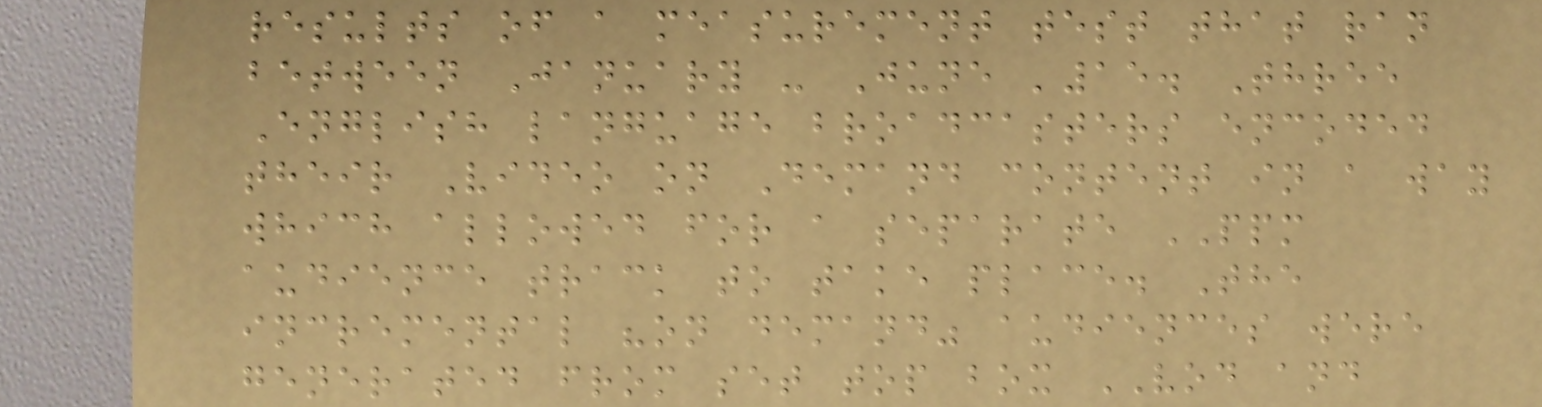results of a measurement test that ran
between January - June '15. Three
English language broadcasters encoded
their Video on Demand content in a way
which allowed for a separate PPM
audience track to take place. The
incremental "on demand" audiences were
generated from set top box VOD and
